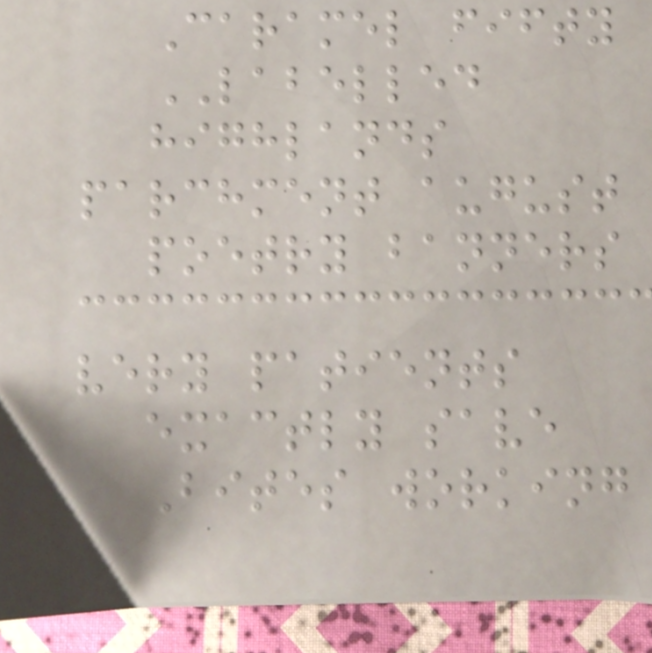Caramel fifty
LABELLED
highlands
parchment august
poetry banners
very patients
exactly save
Bites working
